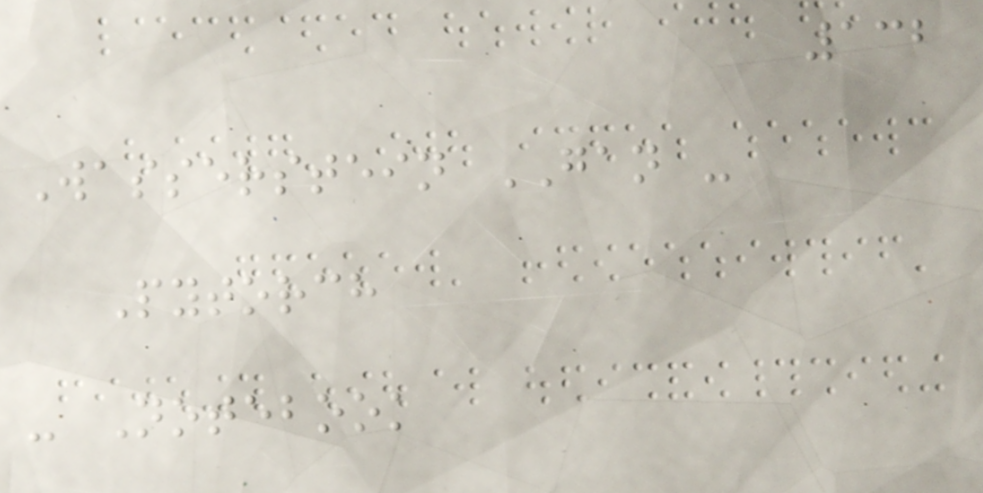132
Wasserstein GAN -
Pytorch
- Notebook
